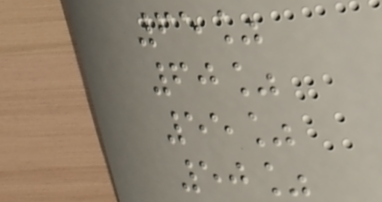65%
60%
55%
50%
